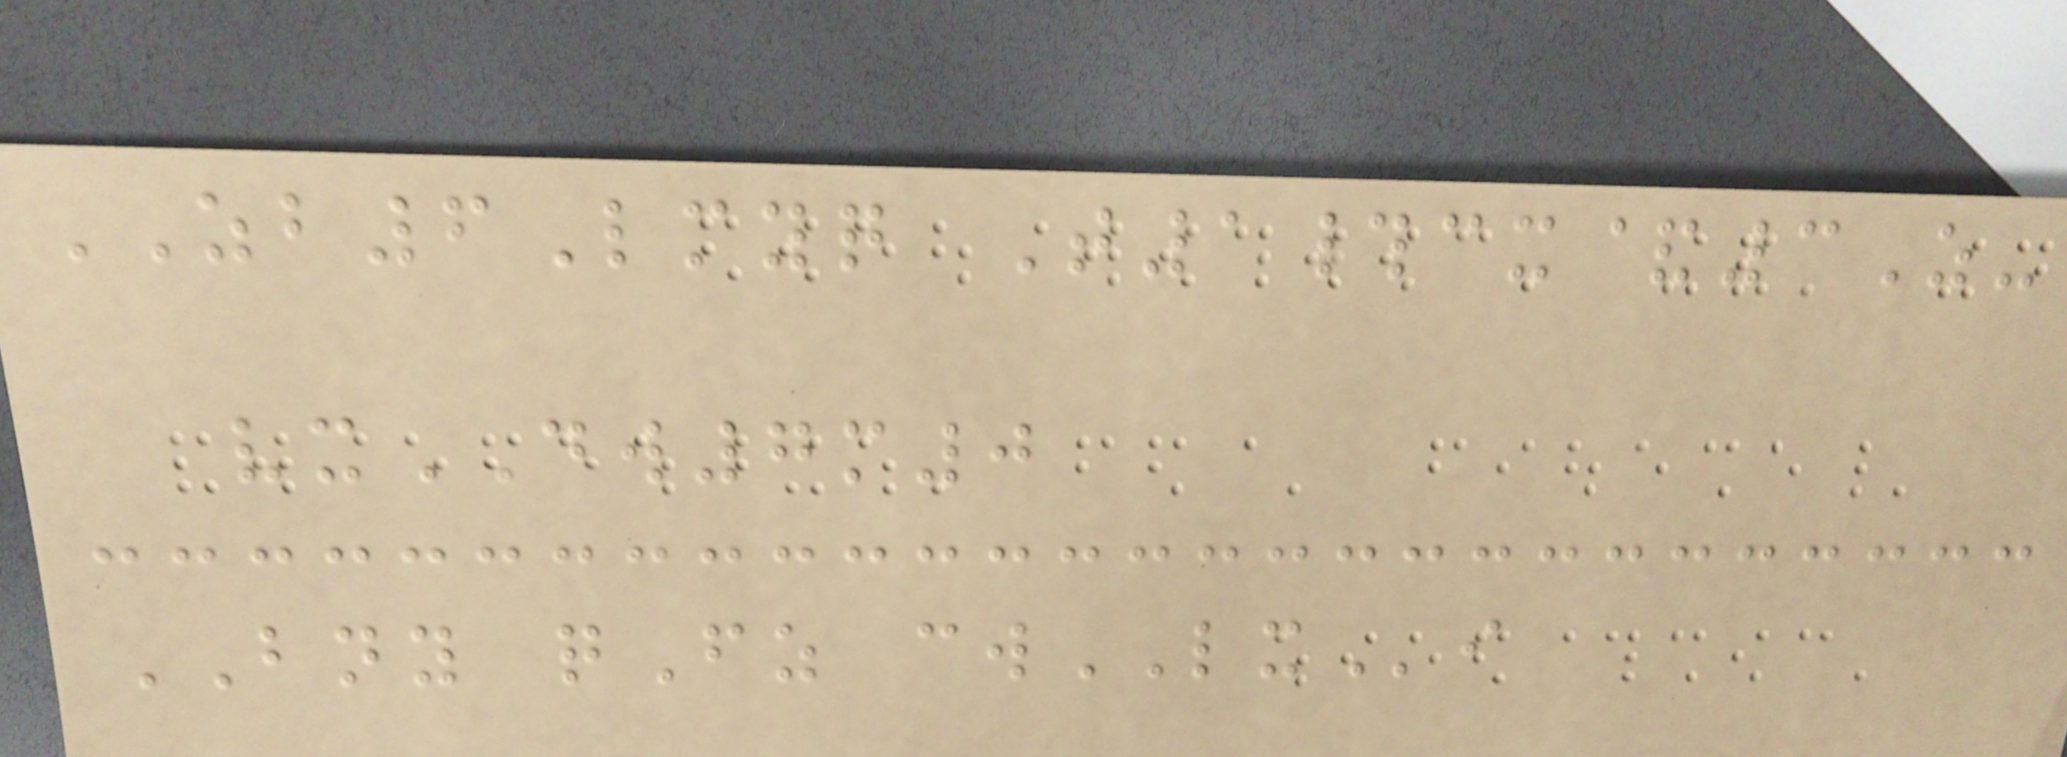ZB6Lmyq T1#cx&3Z-
vxDW7m0
BNY qFz cwLXi
